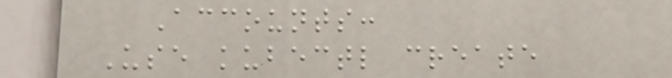Accounts:
Use kubectl create
